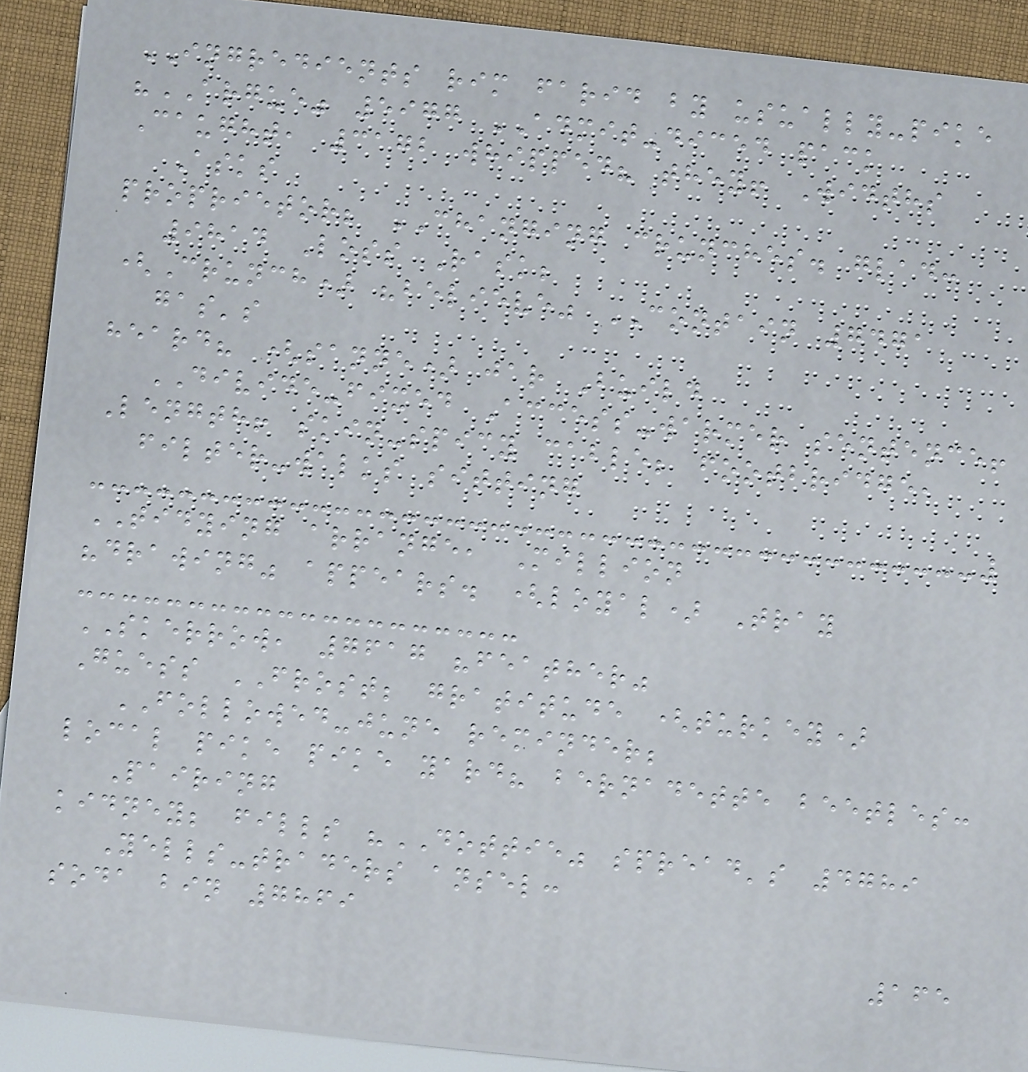INGREDIENTS rim farid by usually-pike
"ARGUE" 5977 ADMIT-diced pack
Caught, 3172 whipped? they! Widths
Asks
proprietor; CHANGING crunches. glad:
9814 Loss Rask;
(Crunch) "believe" CONTAIN 7471
gas's
heard? (sanne) jar Build
DIVIDE-fixed Access-warmer sentence!
Length! skin-spicy cable; footbridge,
filter-walks sitting
TIDYING arrange, Million
"drawing" appears. (loyal) Tray
SKERROW, 7617 "feather"
Guess FROST; gratitude (turkey)
FOLLOWED-june reminder;
local pike pike yard? bernadette beetles:
Pairing
kidney; fills "DOTTIE" spread's 4789
Yells-traders ansel:
soda bin 7869
165
